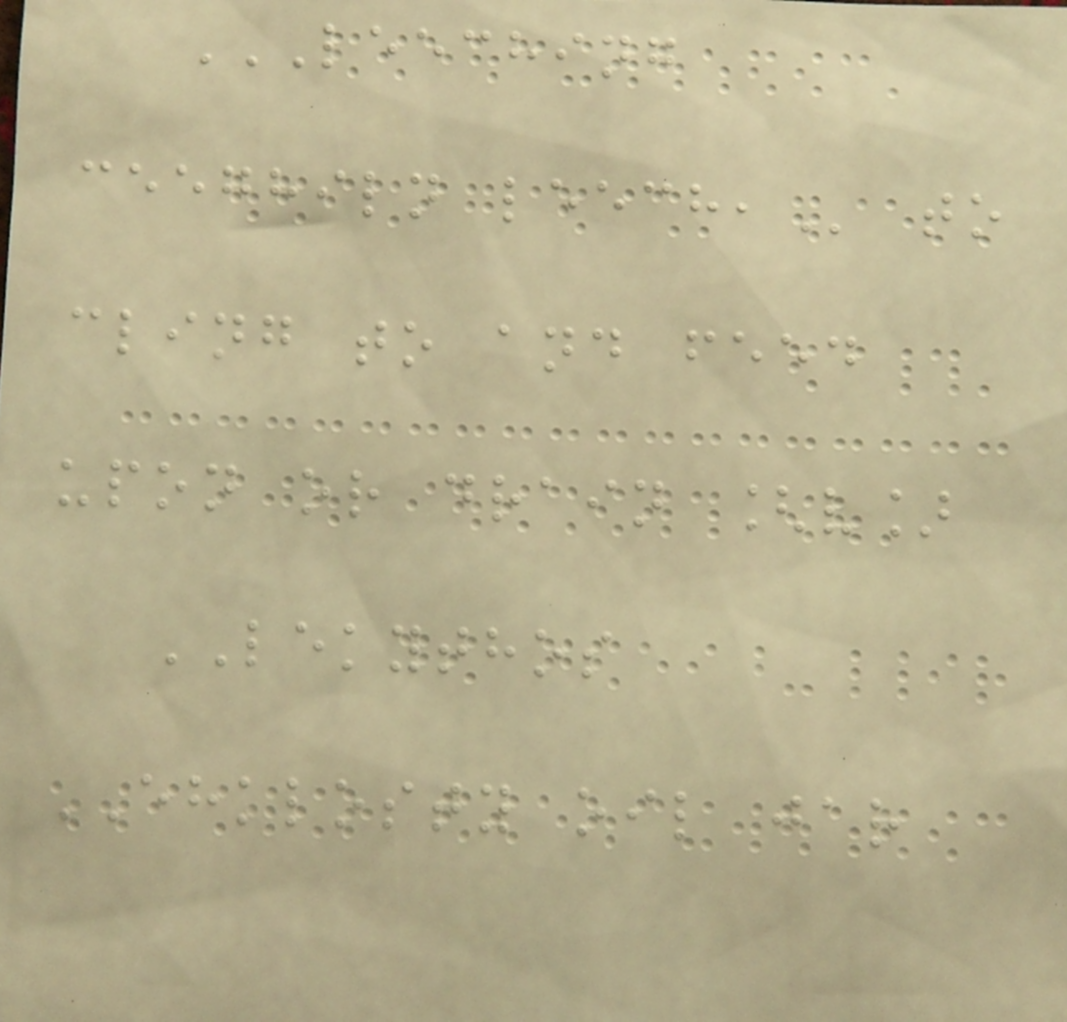LEECHING
CEEGHILN LEECH, to
cling to and feed
upon or drain [v]
LEKYTHOS
EHKLOSTY oil jar
